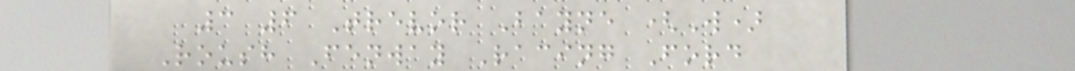3 6 Trevor Bayne (W)
Roush Fenway Racing Ford
